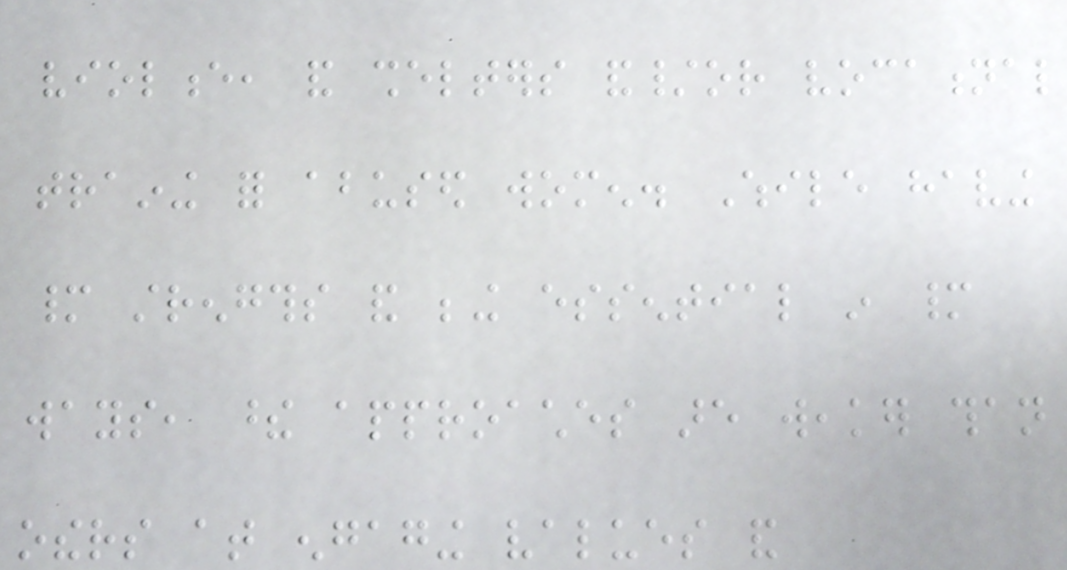violence, and shelters and/or vocational
training for abused women. While having
many strengths and being essential in many
ways, these approaches are weaker than
others at engaging values and
